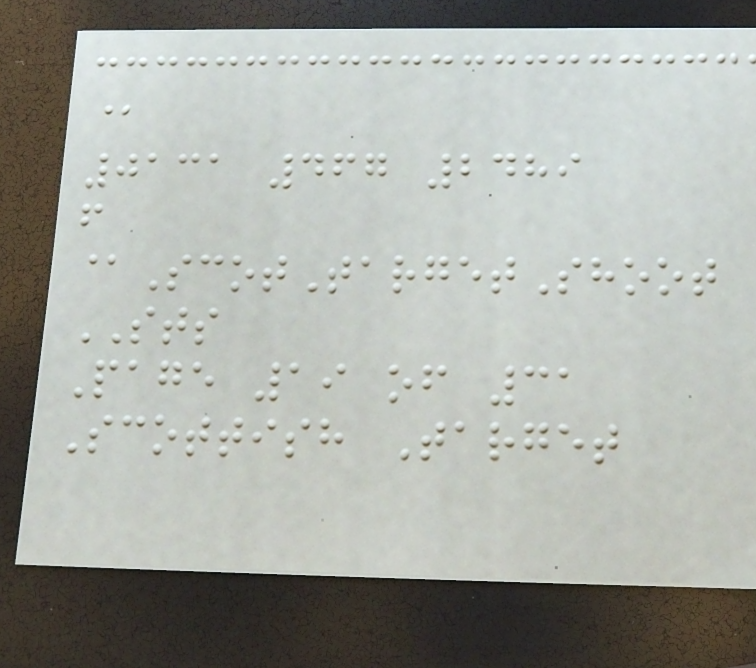@
0131 467 2489
f
@ScotTargetShoot
STS
Page 19 of 31
Scottish Target
